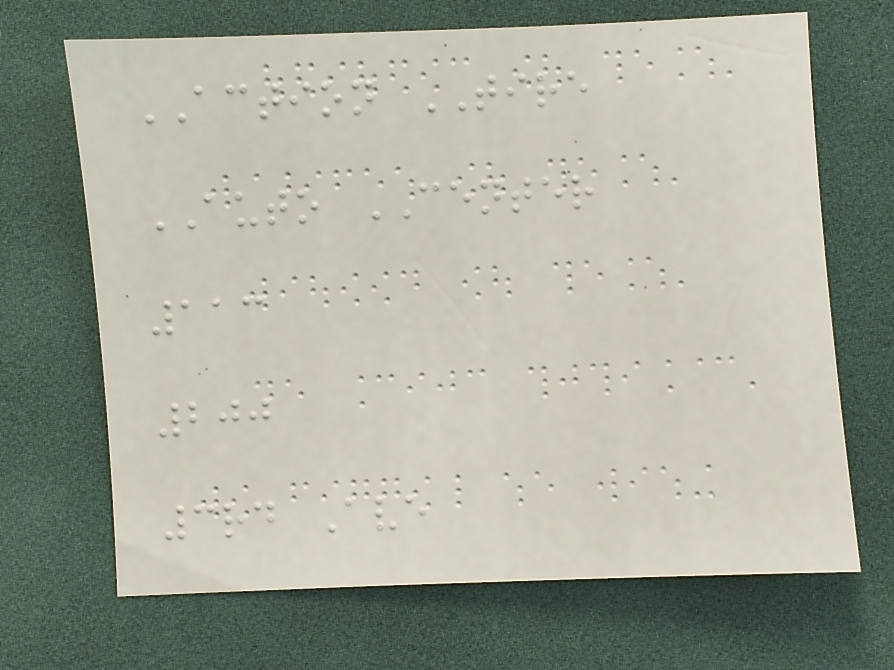ACTION TIRE
AUTO CENTER
113
200
3rd Ave
